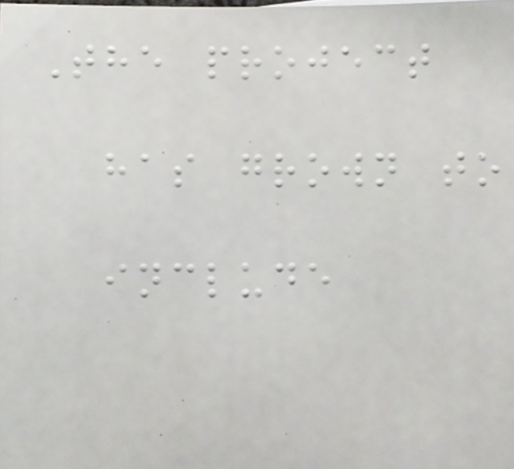The project
has grown to
include
